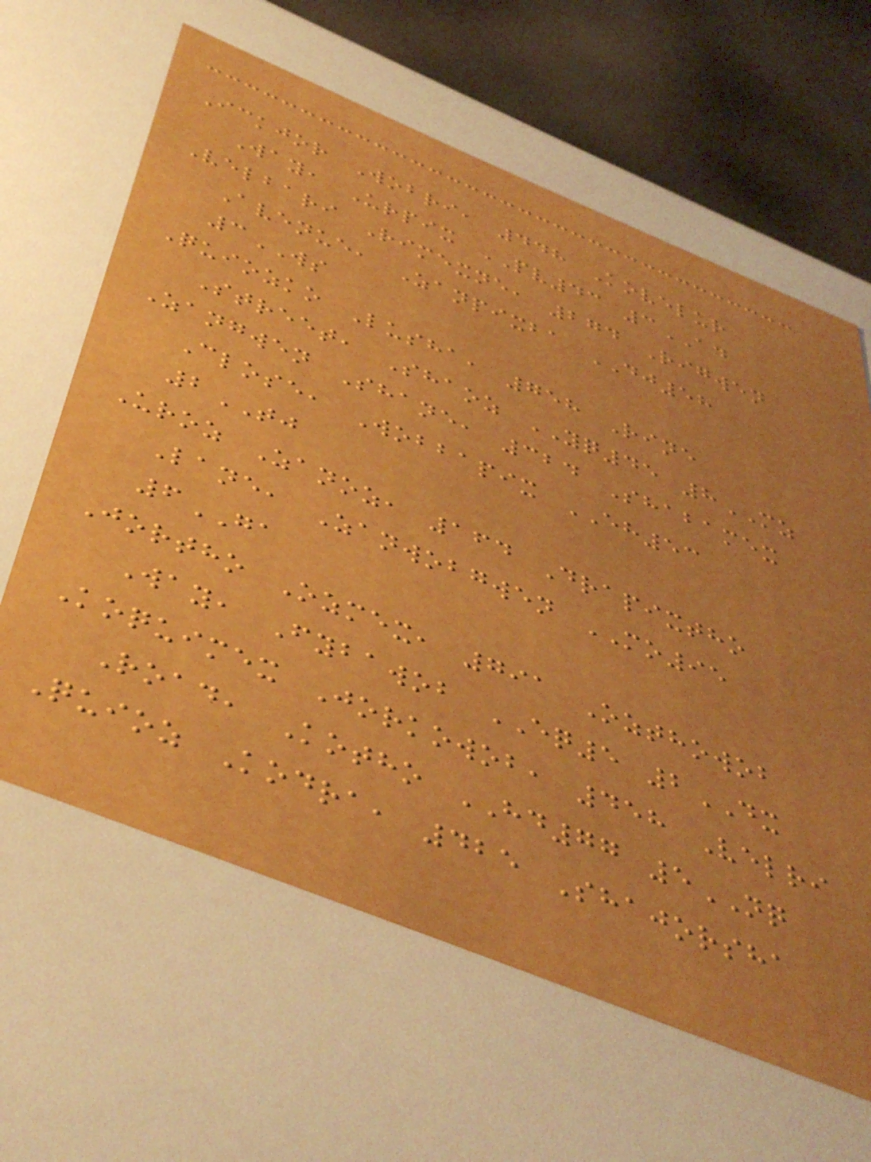Ickjor Wobri, 448 Kovelur
Way, Urpix PV43 3AD
Velbari Rimexne, 274 Rigwen
Avenue, Zanpixba DJ58
3WS
Quiozko Lusha, 758 Rine
Street, Shaoz YQ45 8MZ
Zangwen Shane, 324 Shabamex
Close, Wobbapix EH53
2TJ
Uroz Zanoz, 164 Drapixtho
Lane, Zanwobgwen MO95
6GA
Jortho Ozmex, 791 Ozthowob
Way, Fybawob EQ5 2DX
Koquimex Jorkowob, 458 Velri
Road, Kotho HD77 5NQ
Quioz Kodra, 425 Shajorsha
